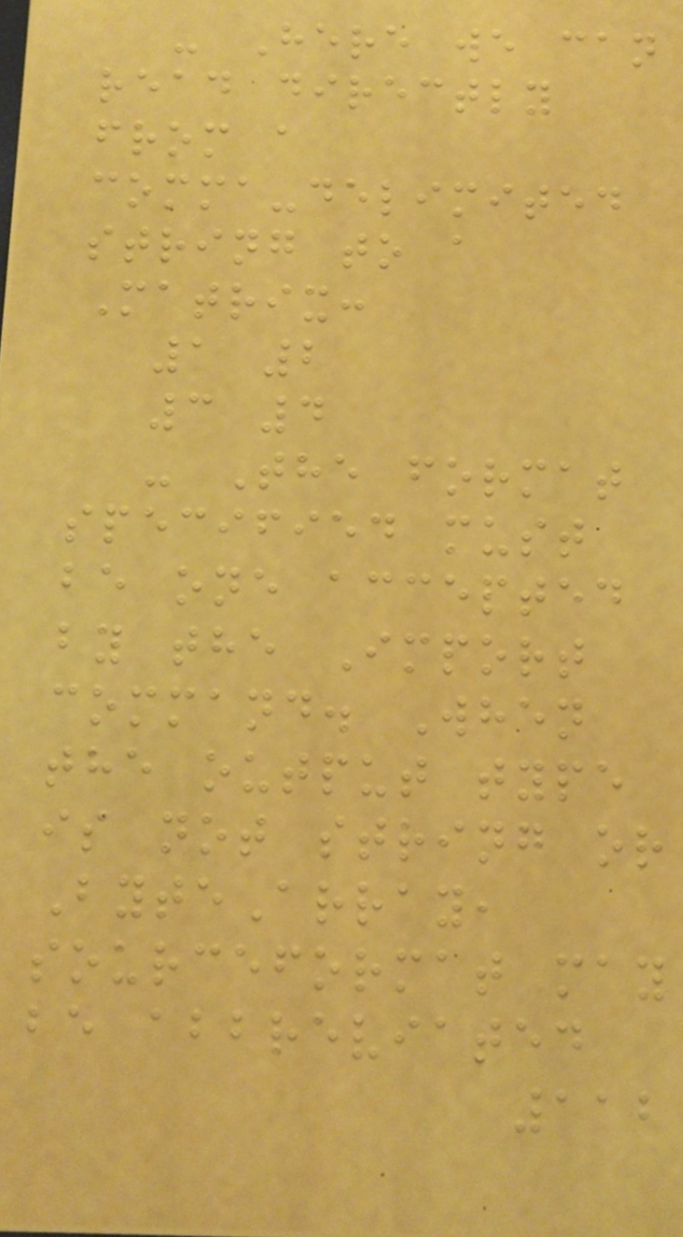- Here we can
read directly
from a
comma-delimited
string to a
Matrix:
1 2
3 4
- The format
specified must
be one accepted
by the Import
command. When
the output type
is not string or
ByteArray,
sourceformat may
be abbreviated
112
